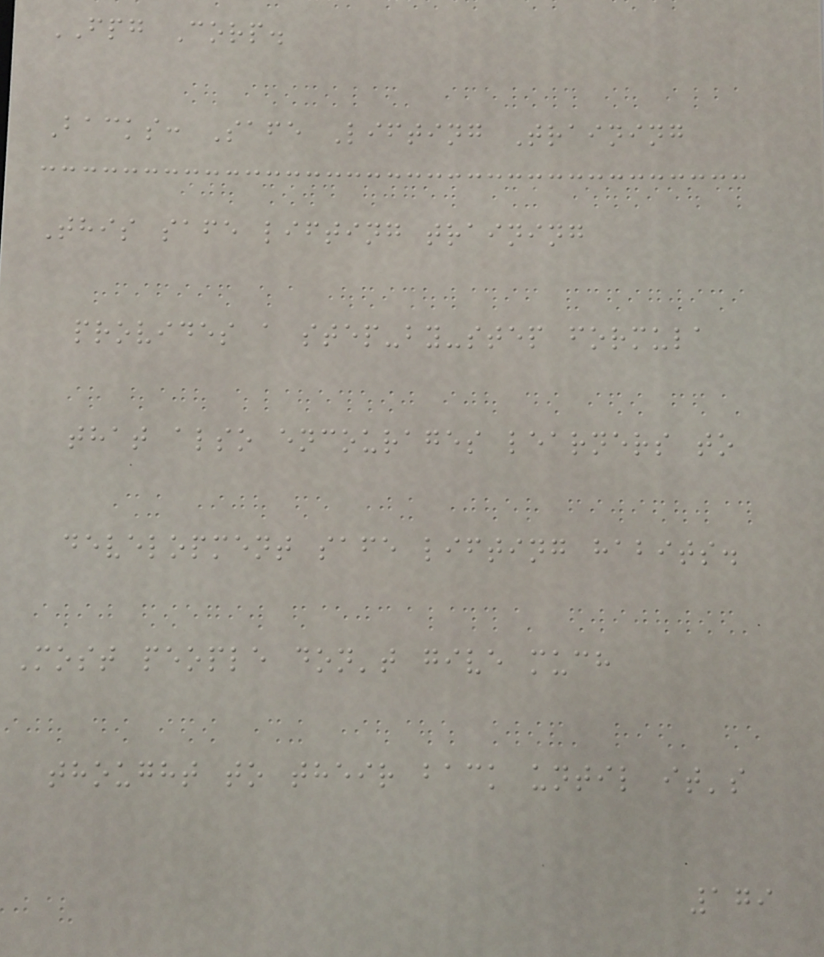FPG Corp.
Backs: Safe Lifting Training
This safe lifting training
provides a step-by-step formula
that also encourages learners to
development safe lifting habits.
Most people don't give much
thought to their back until it's
179
